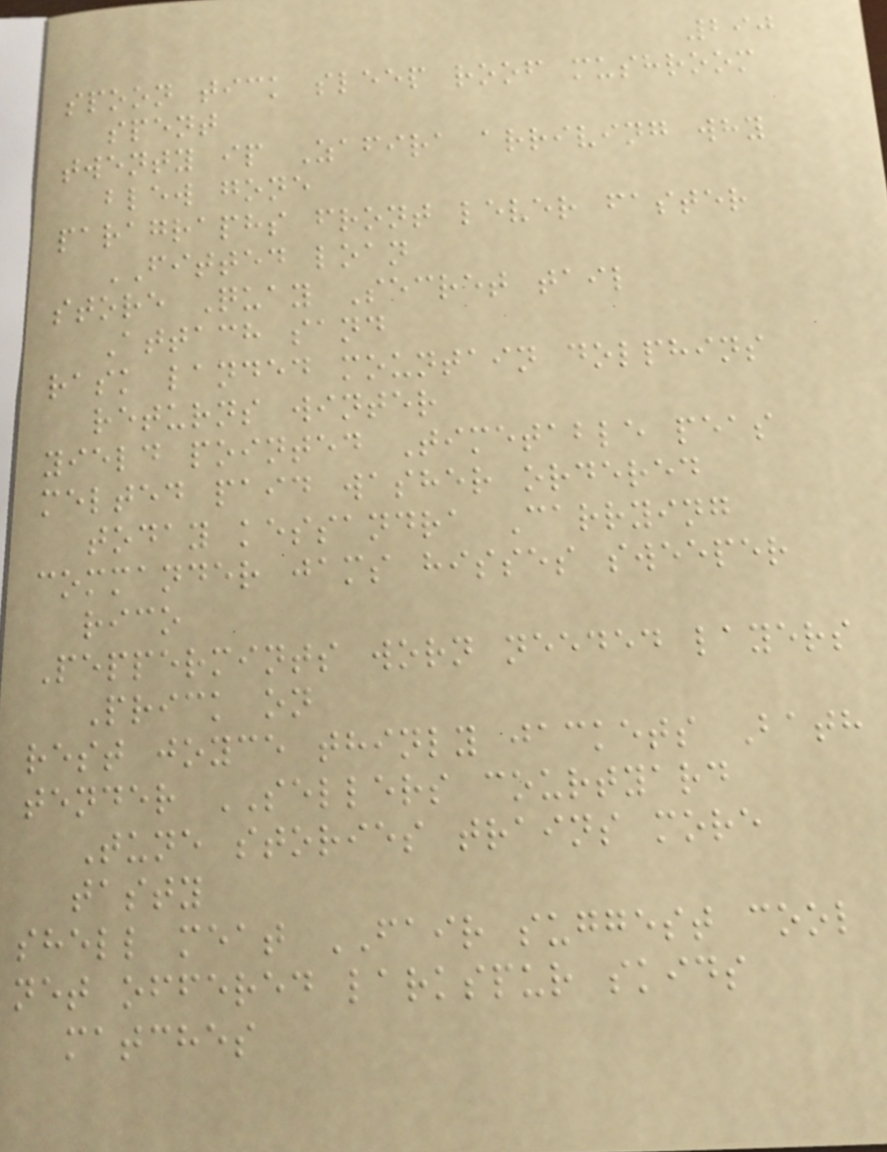290
spoon tick sleep roof mushroom
spent
twenty ip Zafira arriving why
blew gone
paragraphs front lever faster
FITTED loan
store Quay Secret tail
Attach sand
rask landed mountain dolphins
returns winter
yield pointed Timetable peas
melted paid washer ordered
today kessandra Carrying
commander jams hisses sweeper
rico
Peppermints worn needed layers
Prick on
rest joyce thinly jackets Bath
tender SELLERS courtyard
Tune stories trains more
tasty
shell meat FAIR suggest cool
net offered larkspur skids
matches
